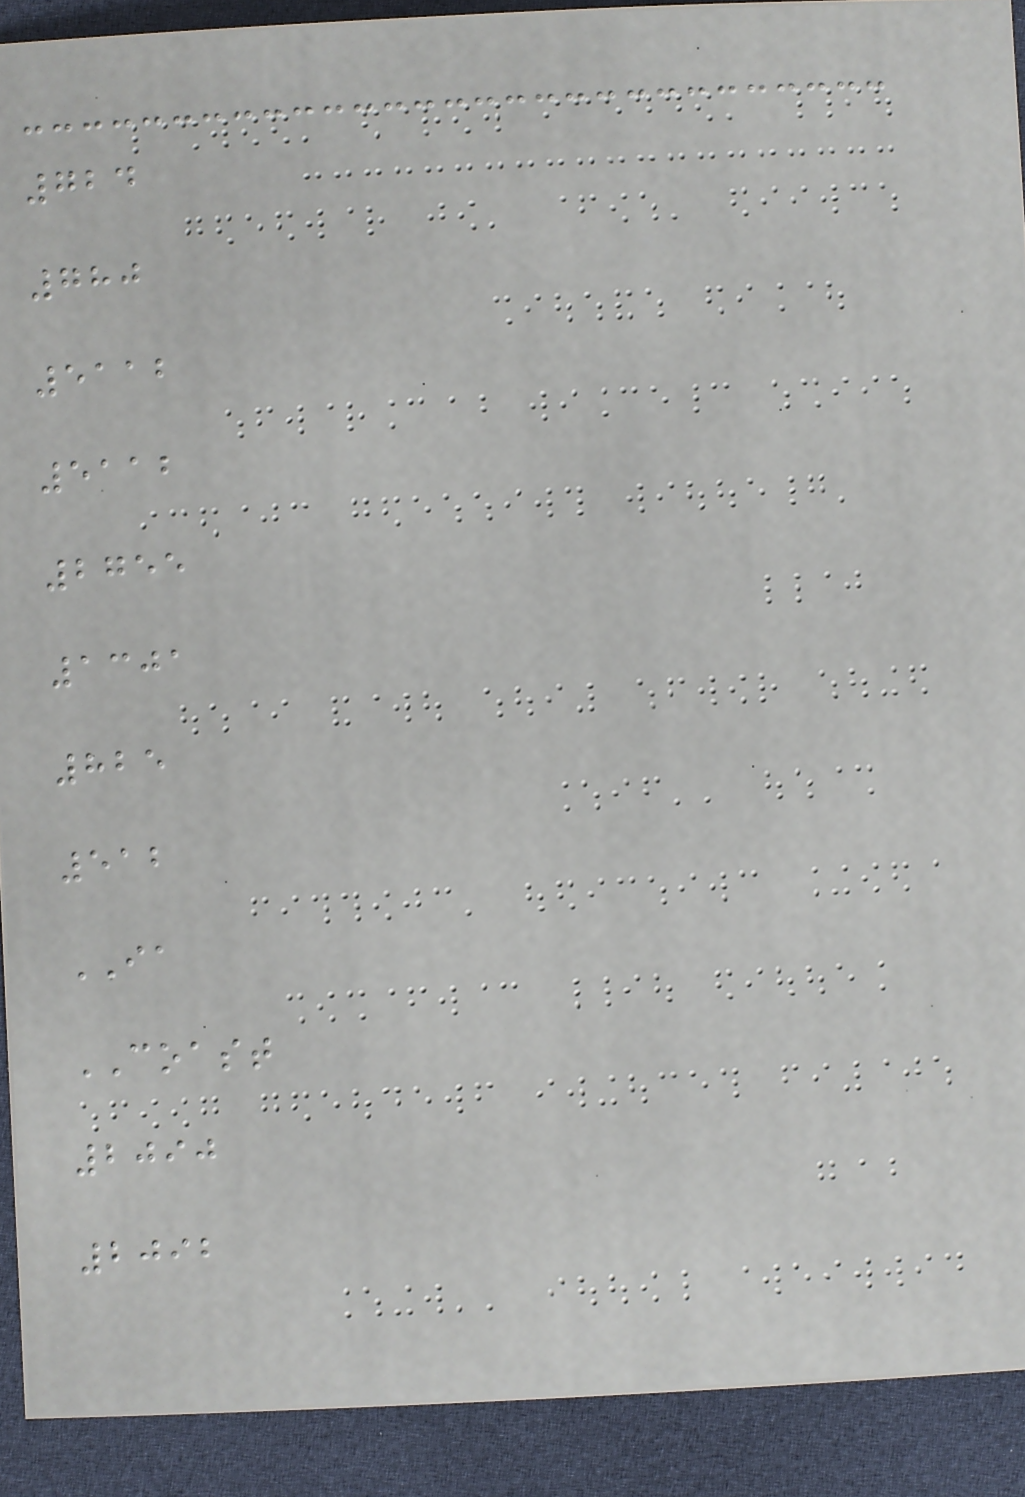724
780
5112
5112
2755
1301
825
512
IA
COAST
2090
2092
